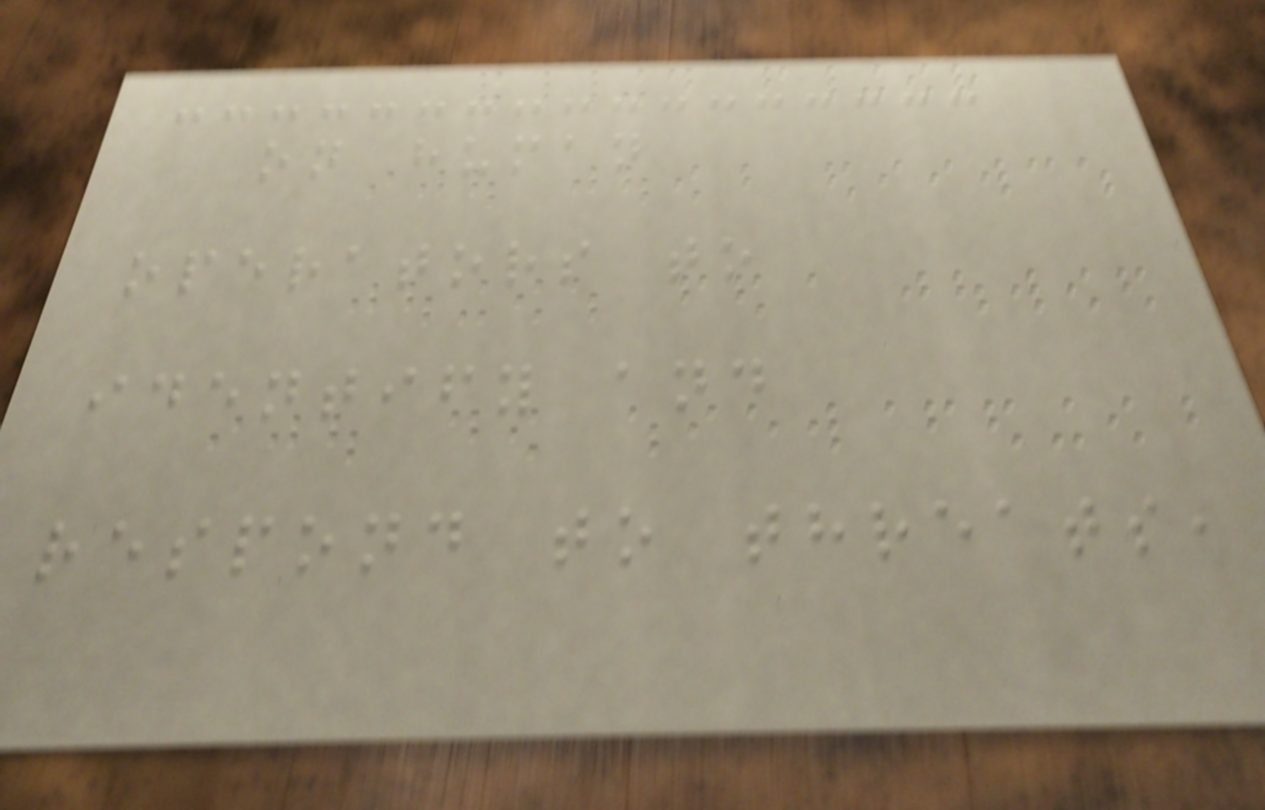on human
operators to
identify and
respond to threats,
